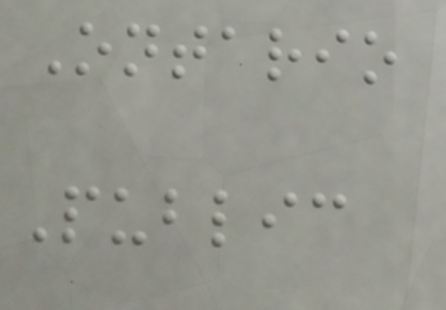Ontario
Public
